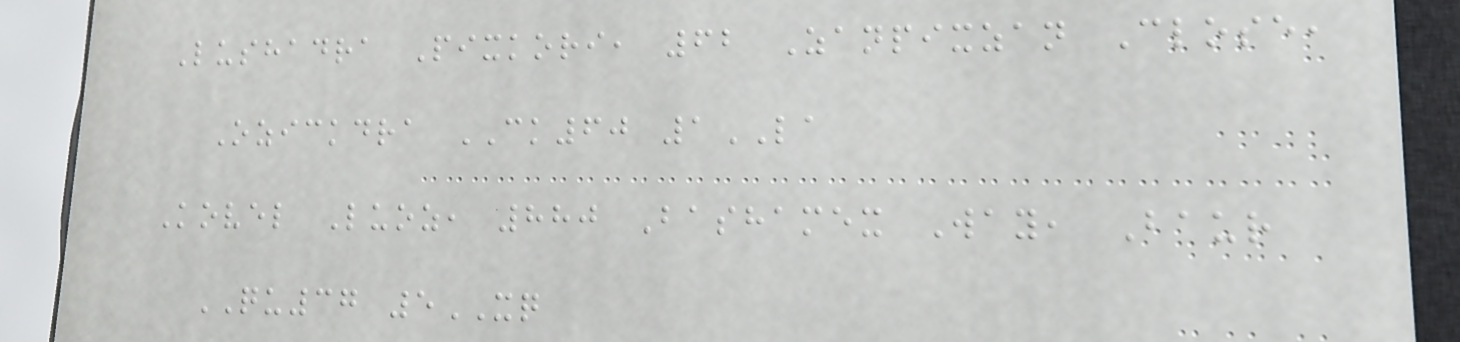Lushadra Pixkori, 62 Zanpixzan Close,
Ozickdra CK60 1LA
Kovel Luoz, 880 Bashamex Way, Baur
QU37 5XQ
